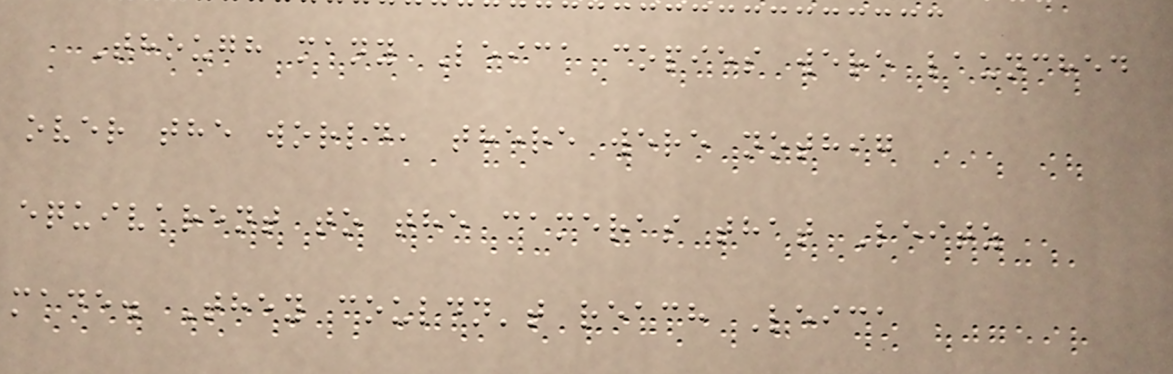Though many Leica copies were launched
over the world, there were nothig
equivarent to the cameras that Leitz
made. They couldn't reach Leica
